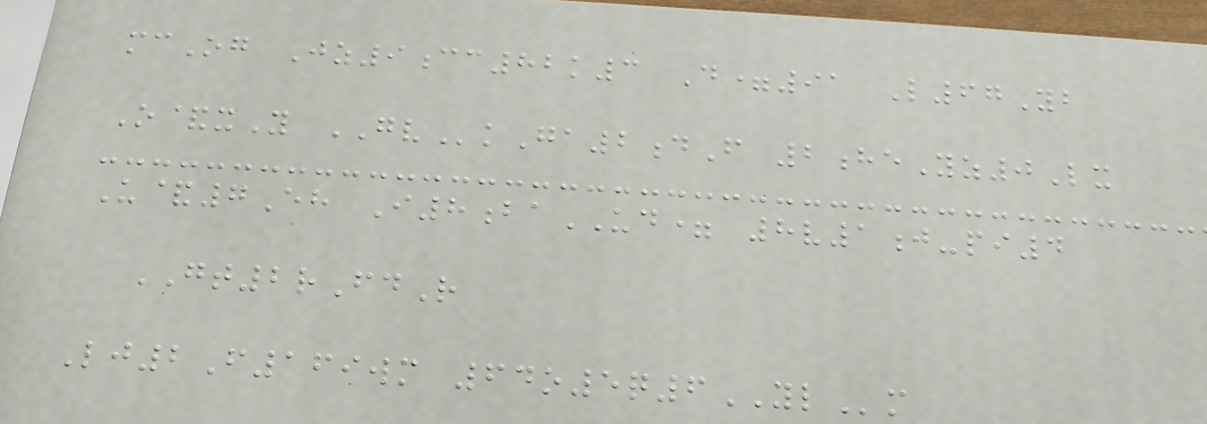mcOg Jz9cc82k3 D=91 L67Yb
O&xY GVkGa2dF 2heYz0Lx
U&7Eh I8baUD= 8v1j-pi4
GT2rFdR
Lj2F169wm 64o5q6YLm
